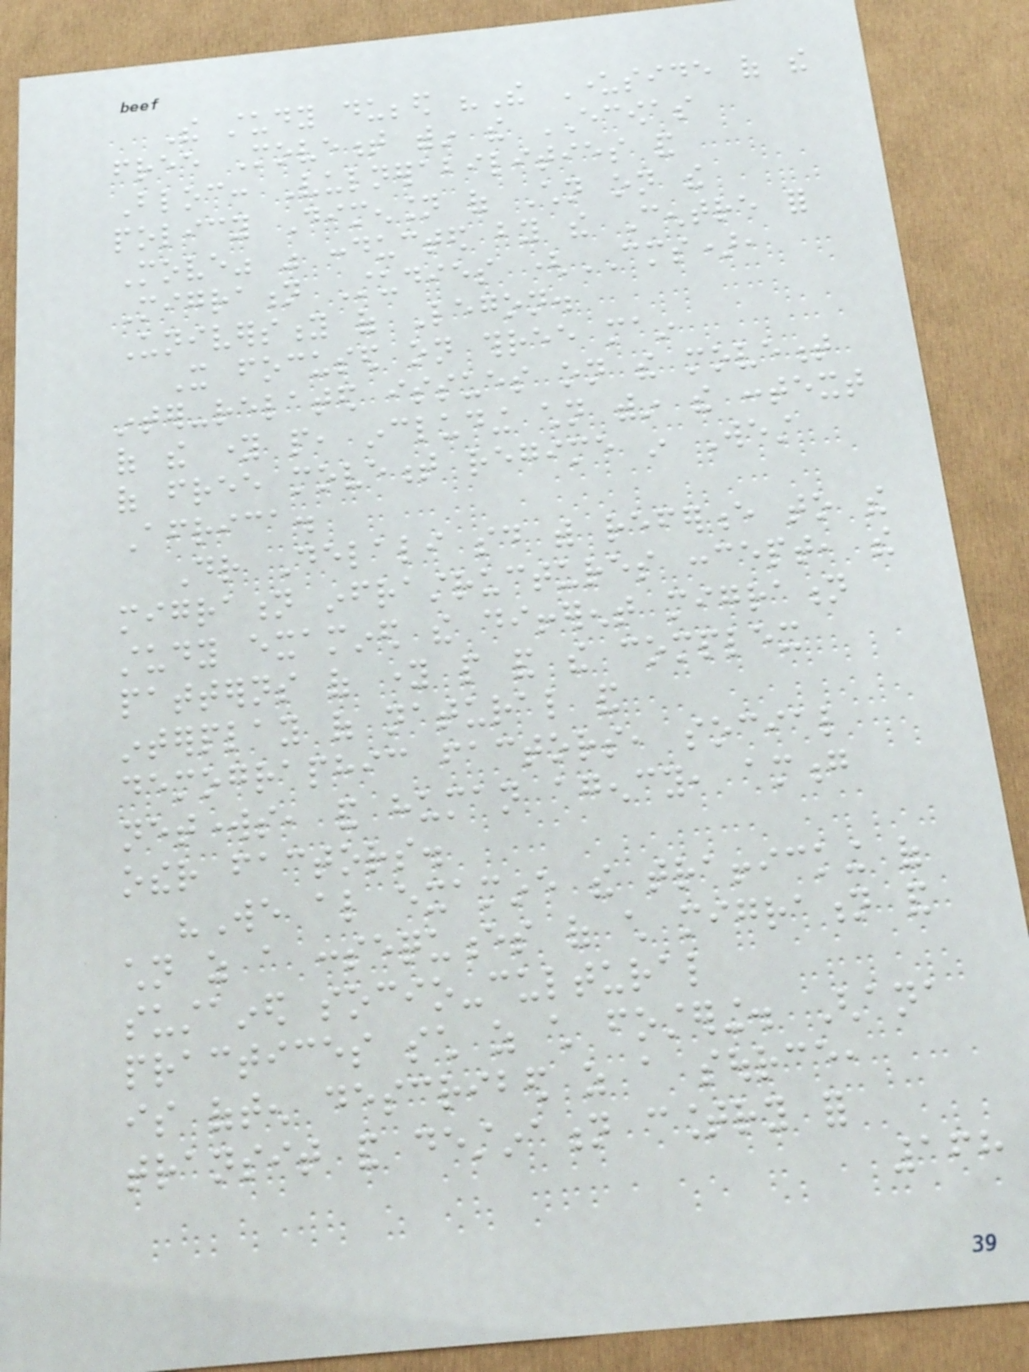The study dubbed "The Underside of the
free Movement within the ECOWAS
Bloc: Vulnerabilities and
policy Dimension of Children on the
Move" was conducted by the Centre for
Migration Studies (CMS),
University of Legon.
It focused on three main
inter-related issues on the movement
of the young people, including children within the context
of free movement regime in West
Africa.
Dr Delali said with reference to the
migration infrastructures concept, the
study examined the different migration
patterns of young people and the complex
interplay of natural and
demographic factors, social
networks, and human agency, among
other factors.
"We also examine the trafficking of
children as a consequences of child migration and
sustained socio-cultural
practices such as child fostering. Ghana
is often described as a source,
transit and destination country for
168
